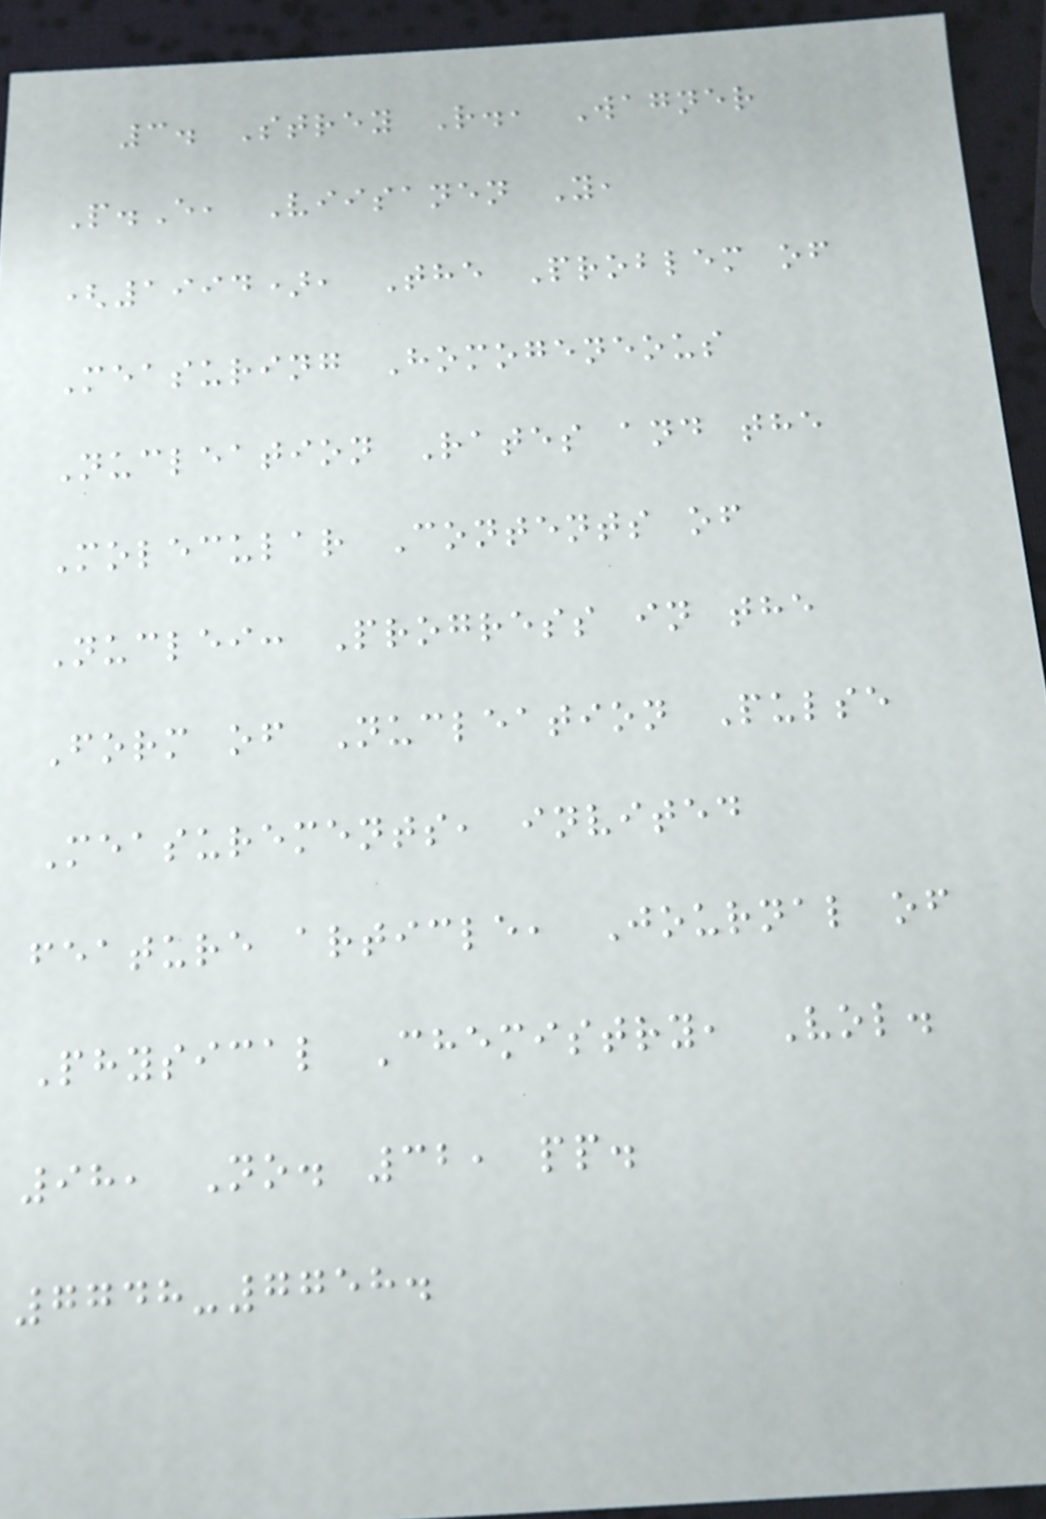3. Strey R., Wagner
P.E, Viisanen Y,
(1994), The Problem of
Measuring Homogeneous
Nucleation Rates and the
Molecular Contents of
Nuclei: Progress in the
Form of Nucleation Pulse
Measurements, invited
feature article, Journal of
Physical Chemistry, Vol.
98, No. 32, pp.
7748-7758.
